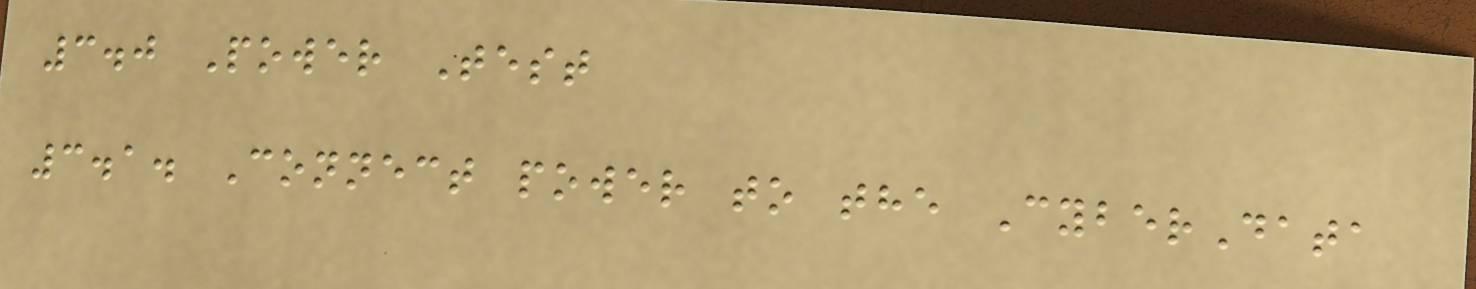3.0 Power Test
3.1. Connect power to the CyberData
